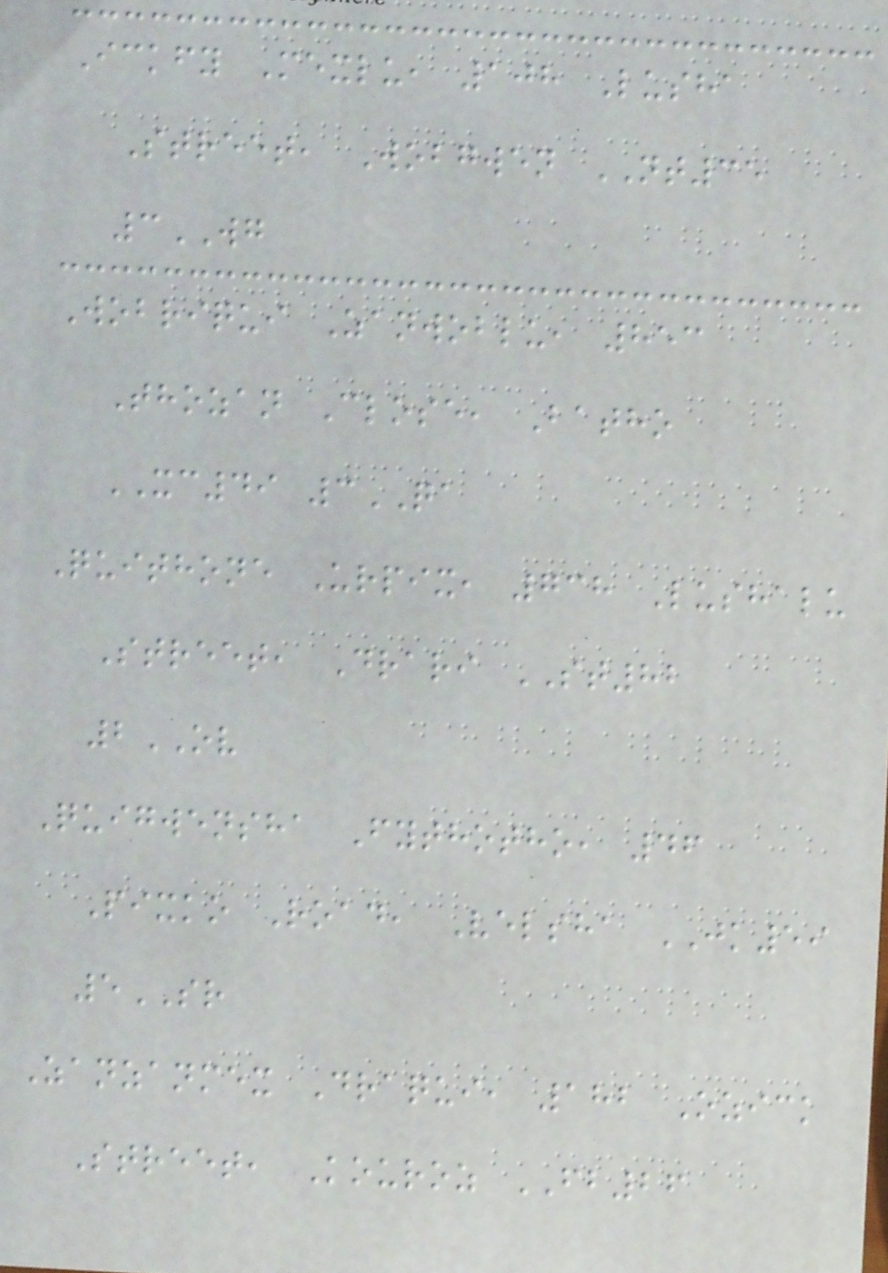Ickfy Mexlu, 108 Lusha
Street, Wobgwen NT35
3WG
Wobriqui Zanwoblu, 853
Thozan Close, Batho
XC49 3QA
Quithone Urpix, 738 Lushalu
Street, Drari ST82
2OV
Quigwensha Fythotho, 46
Pixko Road, Velsha JK59
5SR
Zanzanmex Draqui, 182 Ozick
Street, Kouroz FB26
